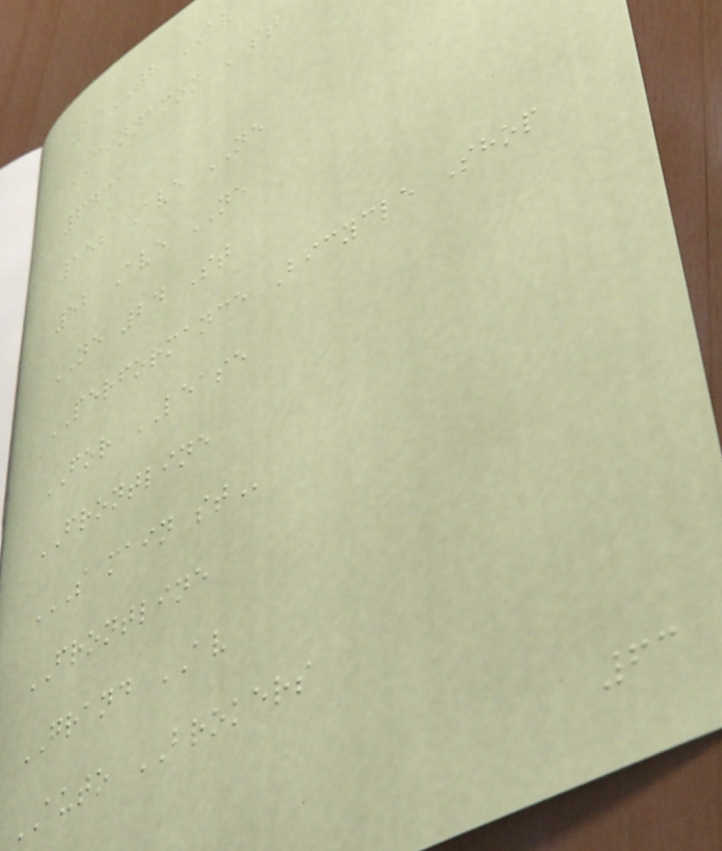14TH AV
CINNAMON ST
6431
152 Ave NE
52 Ave NE
NE 24 St
PERFORMANCE Bicycle Shop
FOR LEASE
FRONTLINE
S MAIN ST
FRONTLINE
GRAND AV
AUTO BROKERS
63
